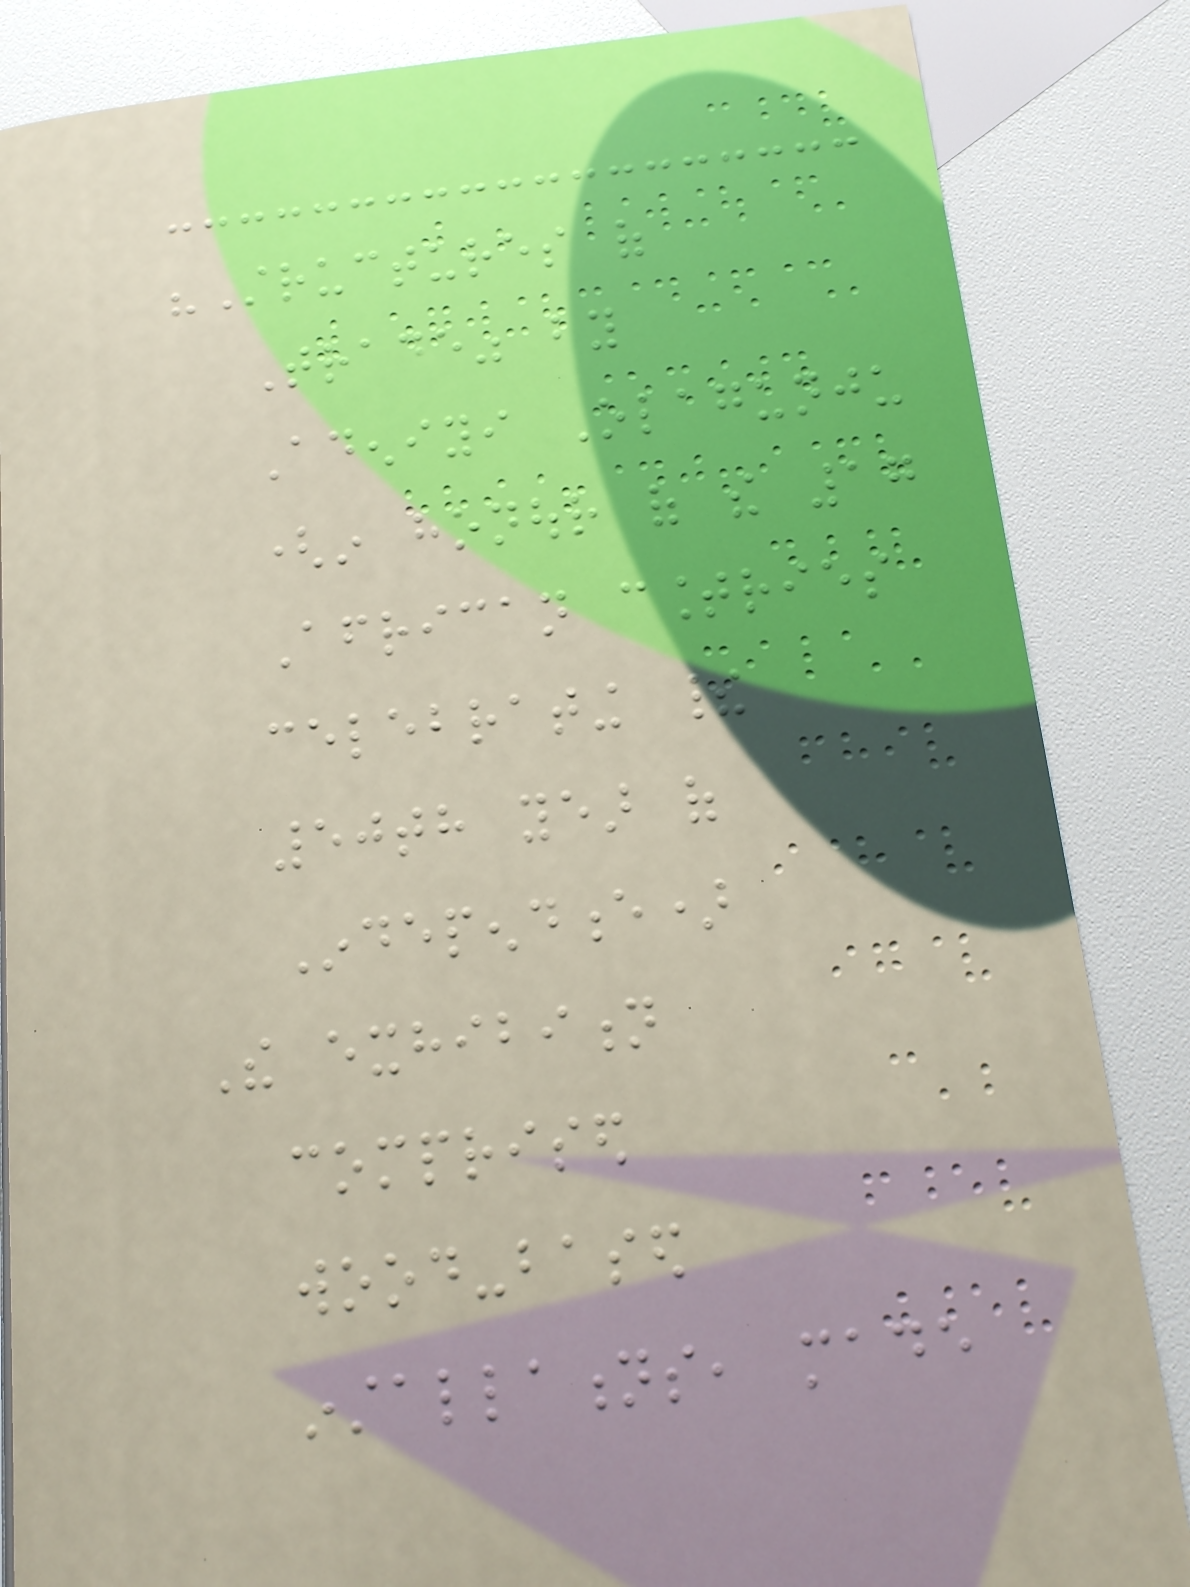"Structures of
Trade" by
Adeniyi Olagunju
(in honour of the 17
African countries
celebrating their
50th year of
Independence)
The exhibition
comprised
wood-based
installations, made
